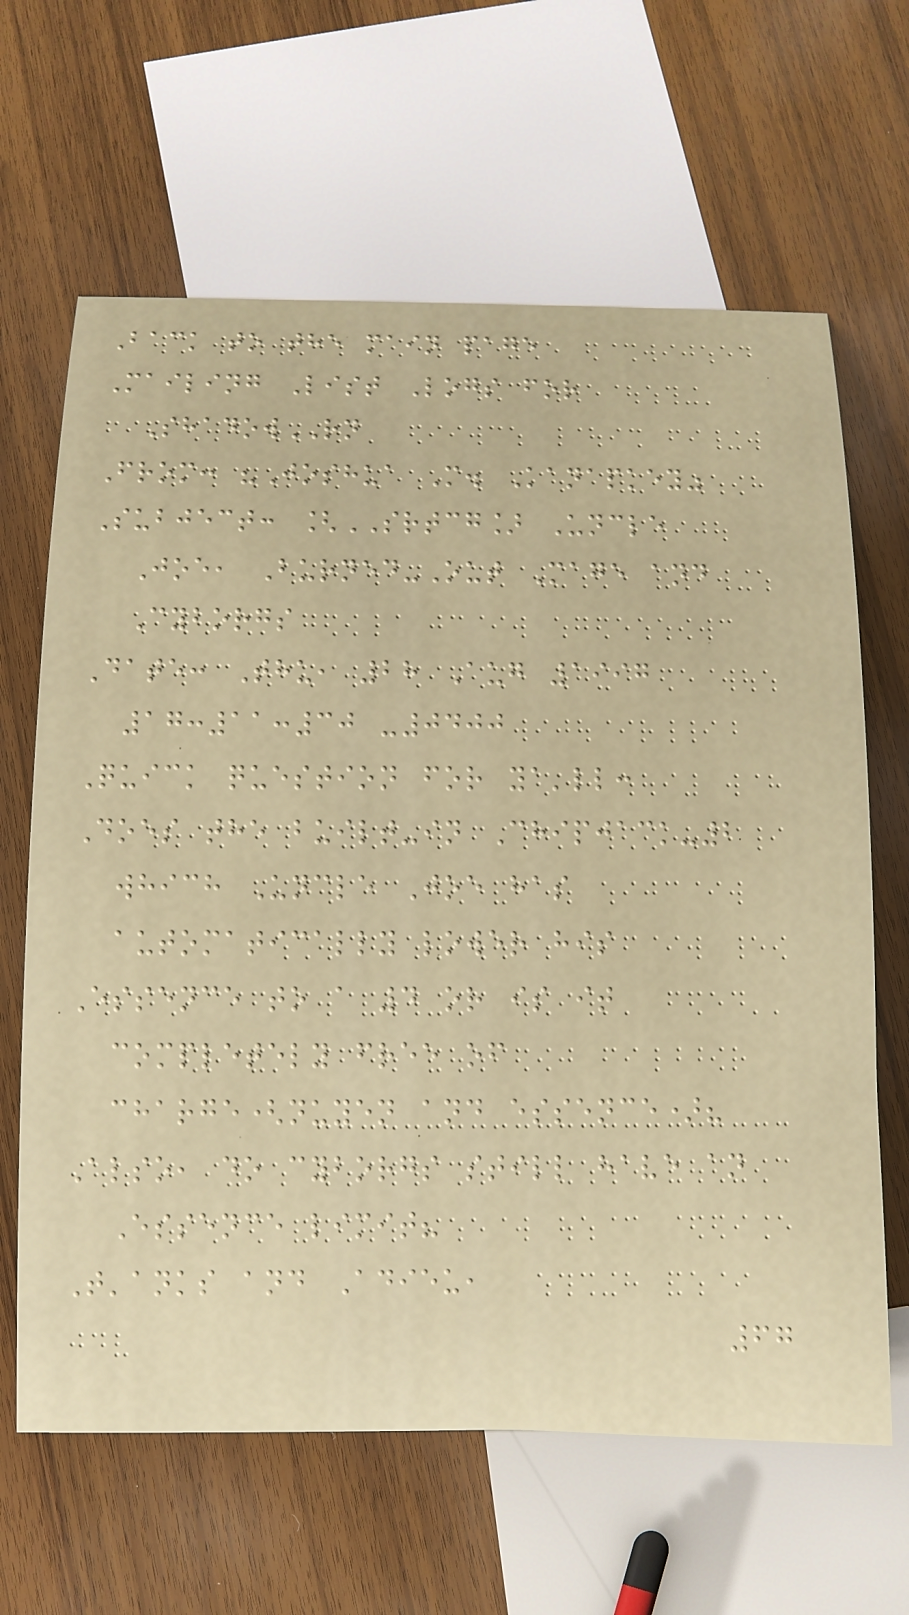Back to the main page
Mailing List Logs for
ShadowRN
From: "Joshua M. Kanapkey"
Subject: [SRTCG] Uncle
Joe, Burned-Out Mage and
Cyborgs
Date: Thu, 28 Aug 1997
17:11:30 -0400
Quick question for ya'll:
Does the built-in Chipjack-2
which Uncle Joe has
automatically lower his
Essence to a 4 or is it
completely free of
charge(nuyen and essence)?
Also, do cyborgs still have an
Essence limit?
T'anks and Adieu,
67
